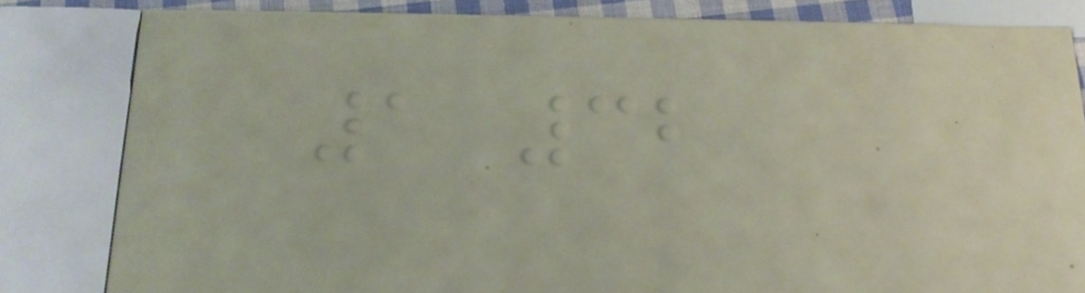1 32
